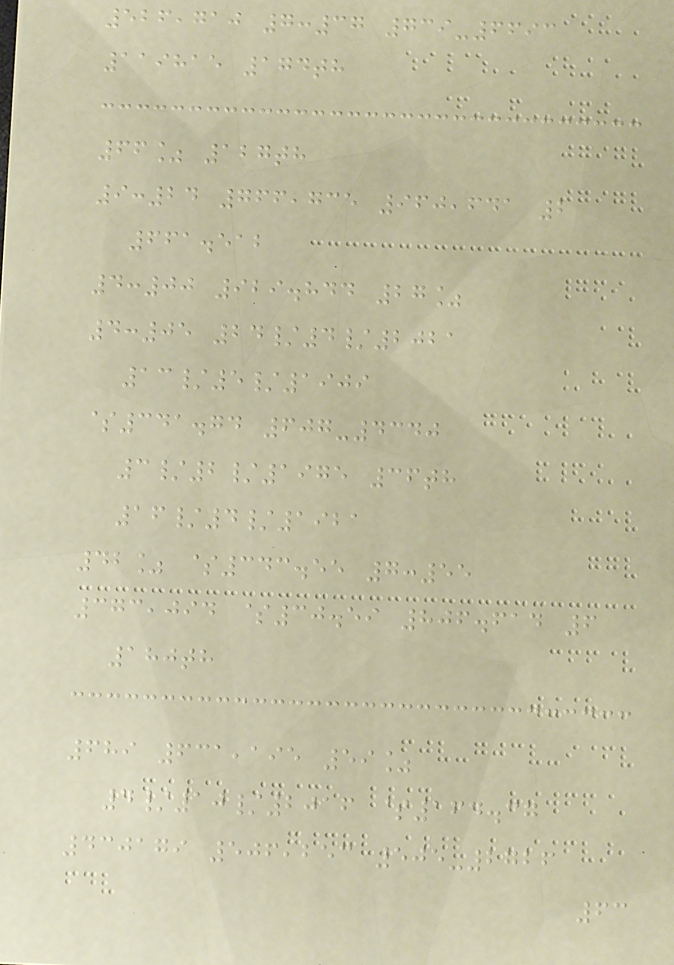526,710 7:37 739-6693
119815 174th
66% 127th
9:24 766,735 960,641 2
661.512
4:00 929.844 27%
4:05 24/4/2021
13/5/1909
$341.74 607-4340
3/2/1975 36th
16/4/1921
42% $343.55 7:55
373,094 $30.59 806.614 6
180th
689 631,195 59%
4/10/2016 $164.37
430179 506,253 505-2726
63
